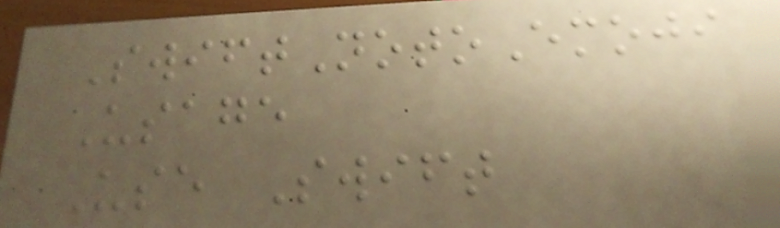SwiftNotoEmoji
Usage
Use Swift
